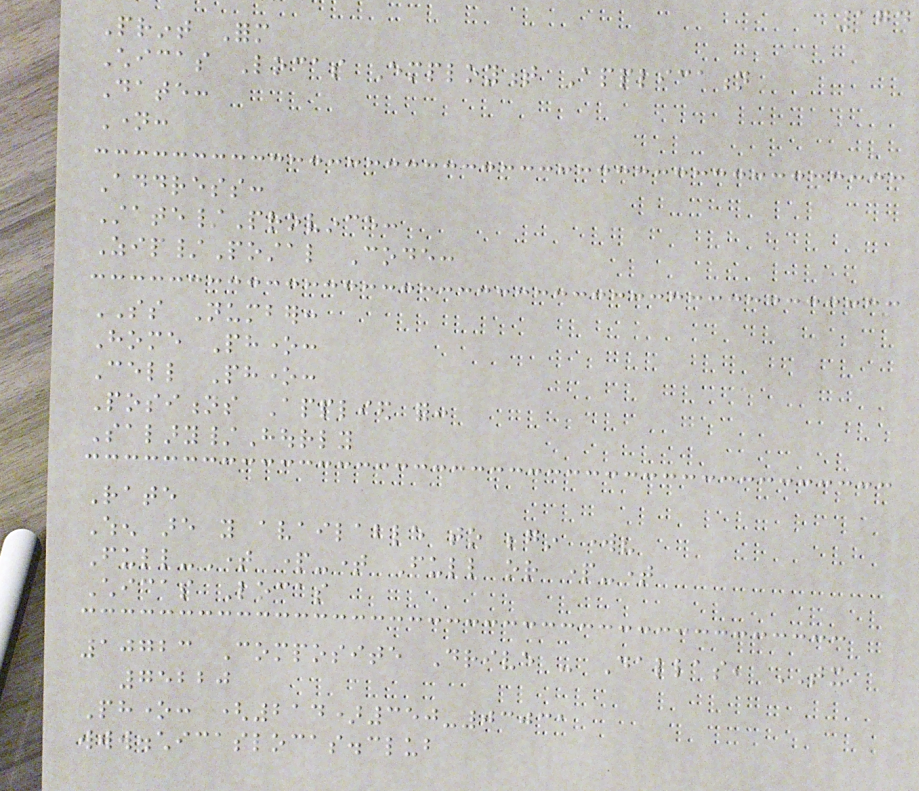174
Print Form
Chicas Locas Employment Application
Date:
Name:
Address:
State/Province:
Zip/Postal Code:
SS Number:
Home Phone:
Cell Phone:
Positions Applied for:
Salary/Hourly
Rate
When are you available to begin work?
Full-Time part-time Full or part-time
Chicas Locas
10723 Composite Drive - Dallas, TX
75220
Phone: (214)350-03031
www.chicaslocas.club
